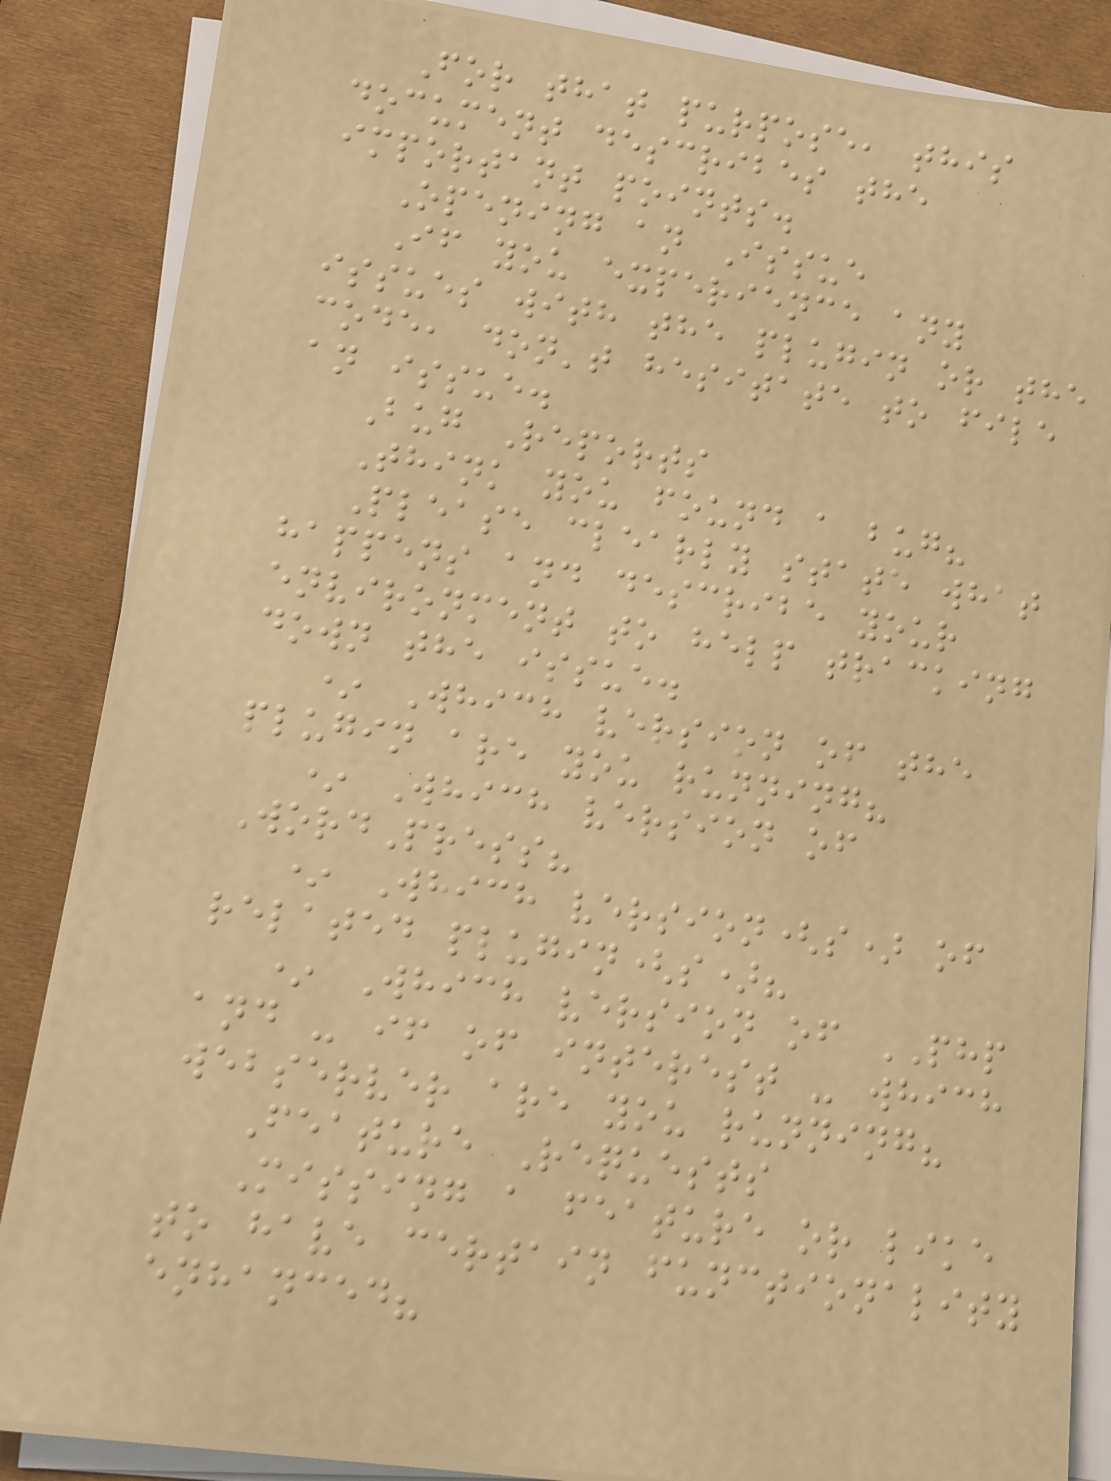For that purpose, this
document describes the
important points.
Opening an Issue
If you experience any
issues with the plugin or the
code, don't hesitate to file
an issue.
Bug Reports
Think you found a bug?
Please clearly state what
happens and describe your
environment to help tracking
down the issue.
* Which version of the
plugin are you running?
* Which version of
WordPress?
* Which version(s) of
related plugin(s)?
* Which version of PHP
and - if of interest - which
webserver are you running?
Feature Requests
Missing a feature or like
to have certain functionality
enhanced?
